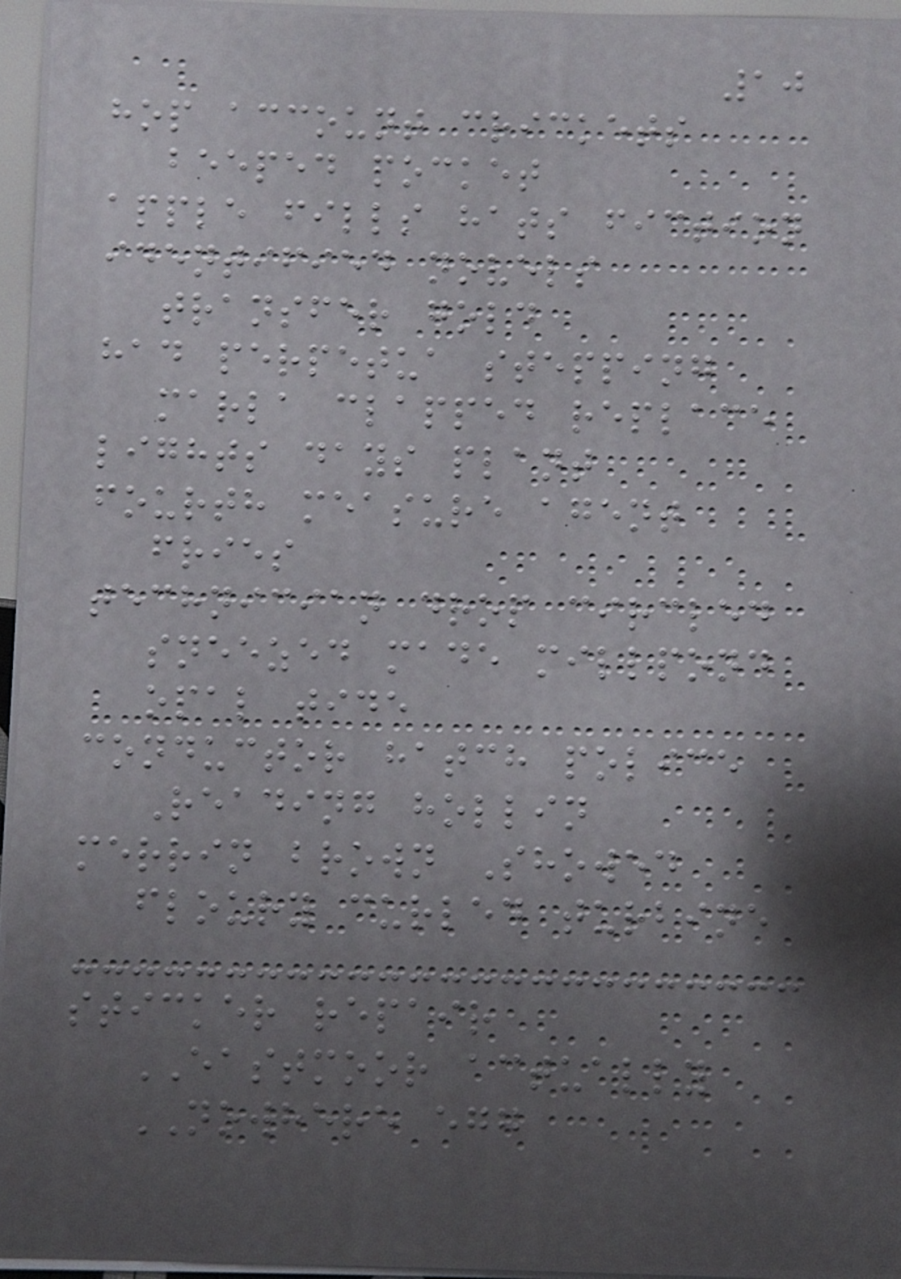10
hop account crickets
beeped pocket
apple fills hats fiction
identified novels
transfer gold
had perpetua stepping
marla clapped replace
lights days plant
fourth measure agent
fries
technician drop circled
sneezed made millpond
opal tide
conductor hatch police
Reading hollin
merrin brown Showed
floury curled turbine
sticker repair
EASTMOOR actually
NOWHERE egg
